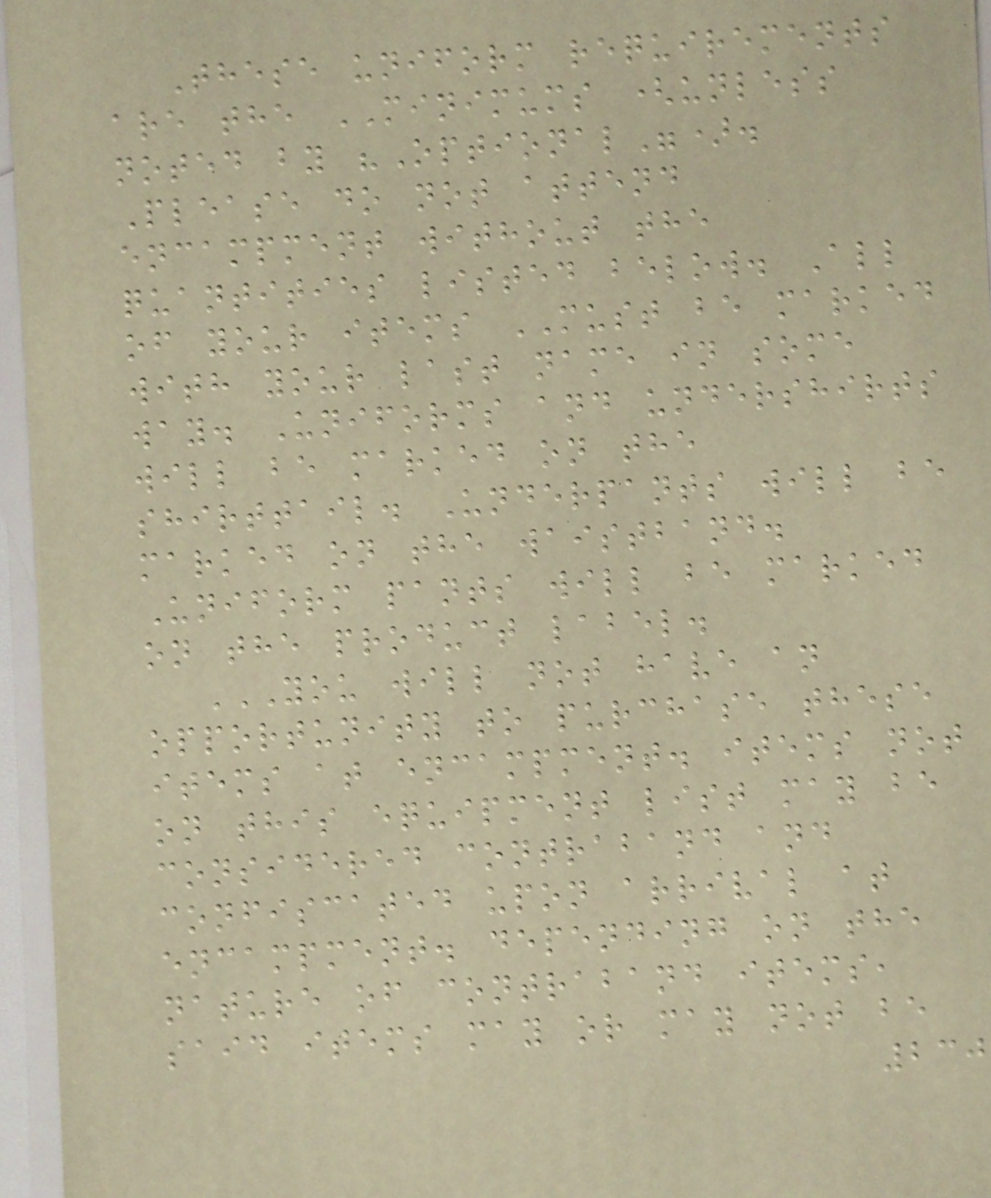These uniform requirements
are the MINIMUMS (unless
noted by "Optional").
Please do not attend
encampment without the
quantities listed below. All
of your items MUST be marked
with your last name in some
way. Uniforms and undershirts
will be marked on the
shirttail. Underpants will be
marked on the waistband.
Uniform pants will be marked
on the product label.
YOU WILL NOT HAVE AN
OPPORTUNITY TO PURCHASE THESE
ITEMS AT ENCAMPMENT. ITEMS NOT
ON THIS EQUIPMENT LIST MAY BE
CONSIDERED CONTRABAND AND
CONFISCATED UPON ARRIVAL AT
ENCAMPMENT. DEPENDING ON THE
NATURE OF CONTRABAND ITEMS,
SAID ITEMS MAY OR MAY NOT BE
230
